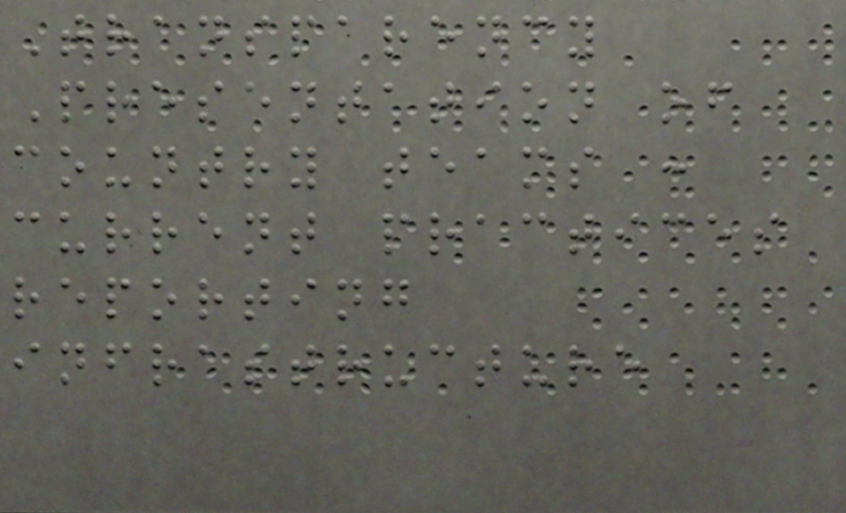Transparency
Presentation of
country teams :
current practices
reporting
infrastructure
